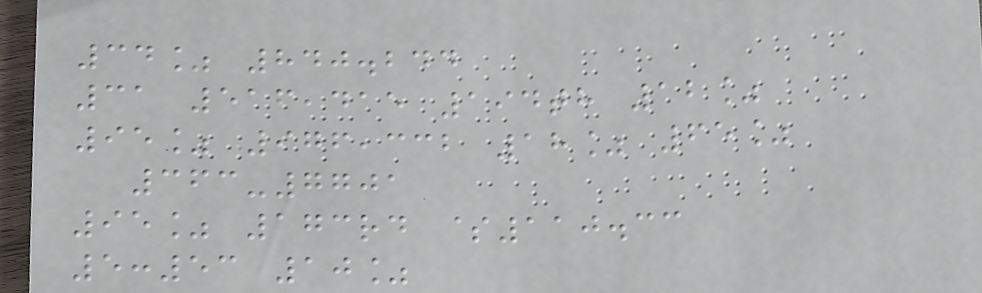34% 840.244
31 516,415 194th 12%
95% 976,332 18% 65%
363-7701
95% 173rd $110.33
5:53 10%
